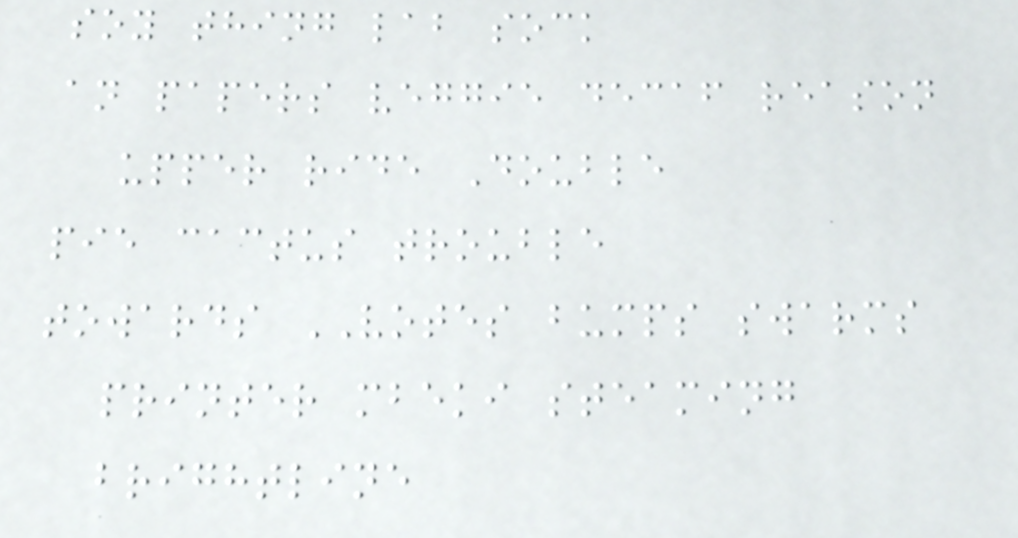soy thing lab sock
an papers veggie decaf reason
upper ride Double
pie cactus trouble
towards VOTES bumps swarms
printer mbeki steaming
brightline
